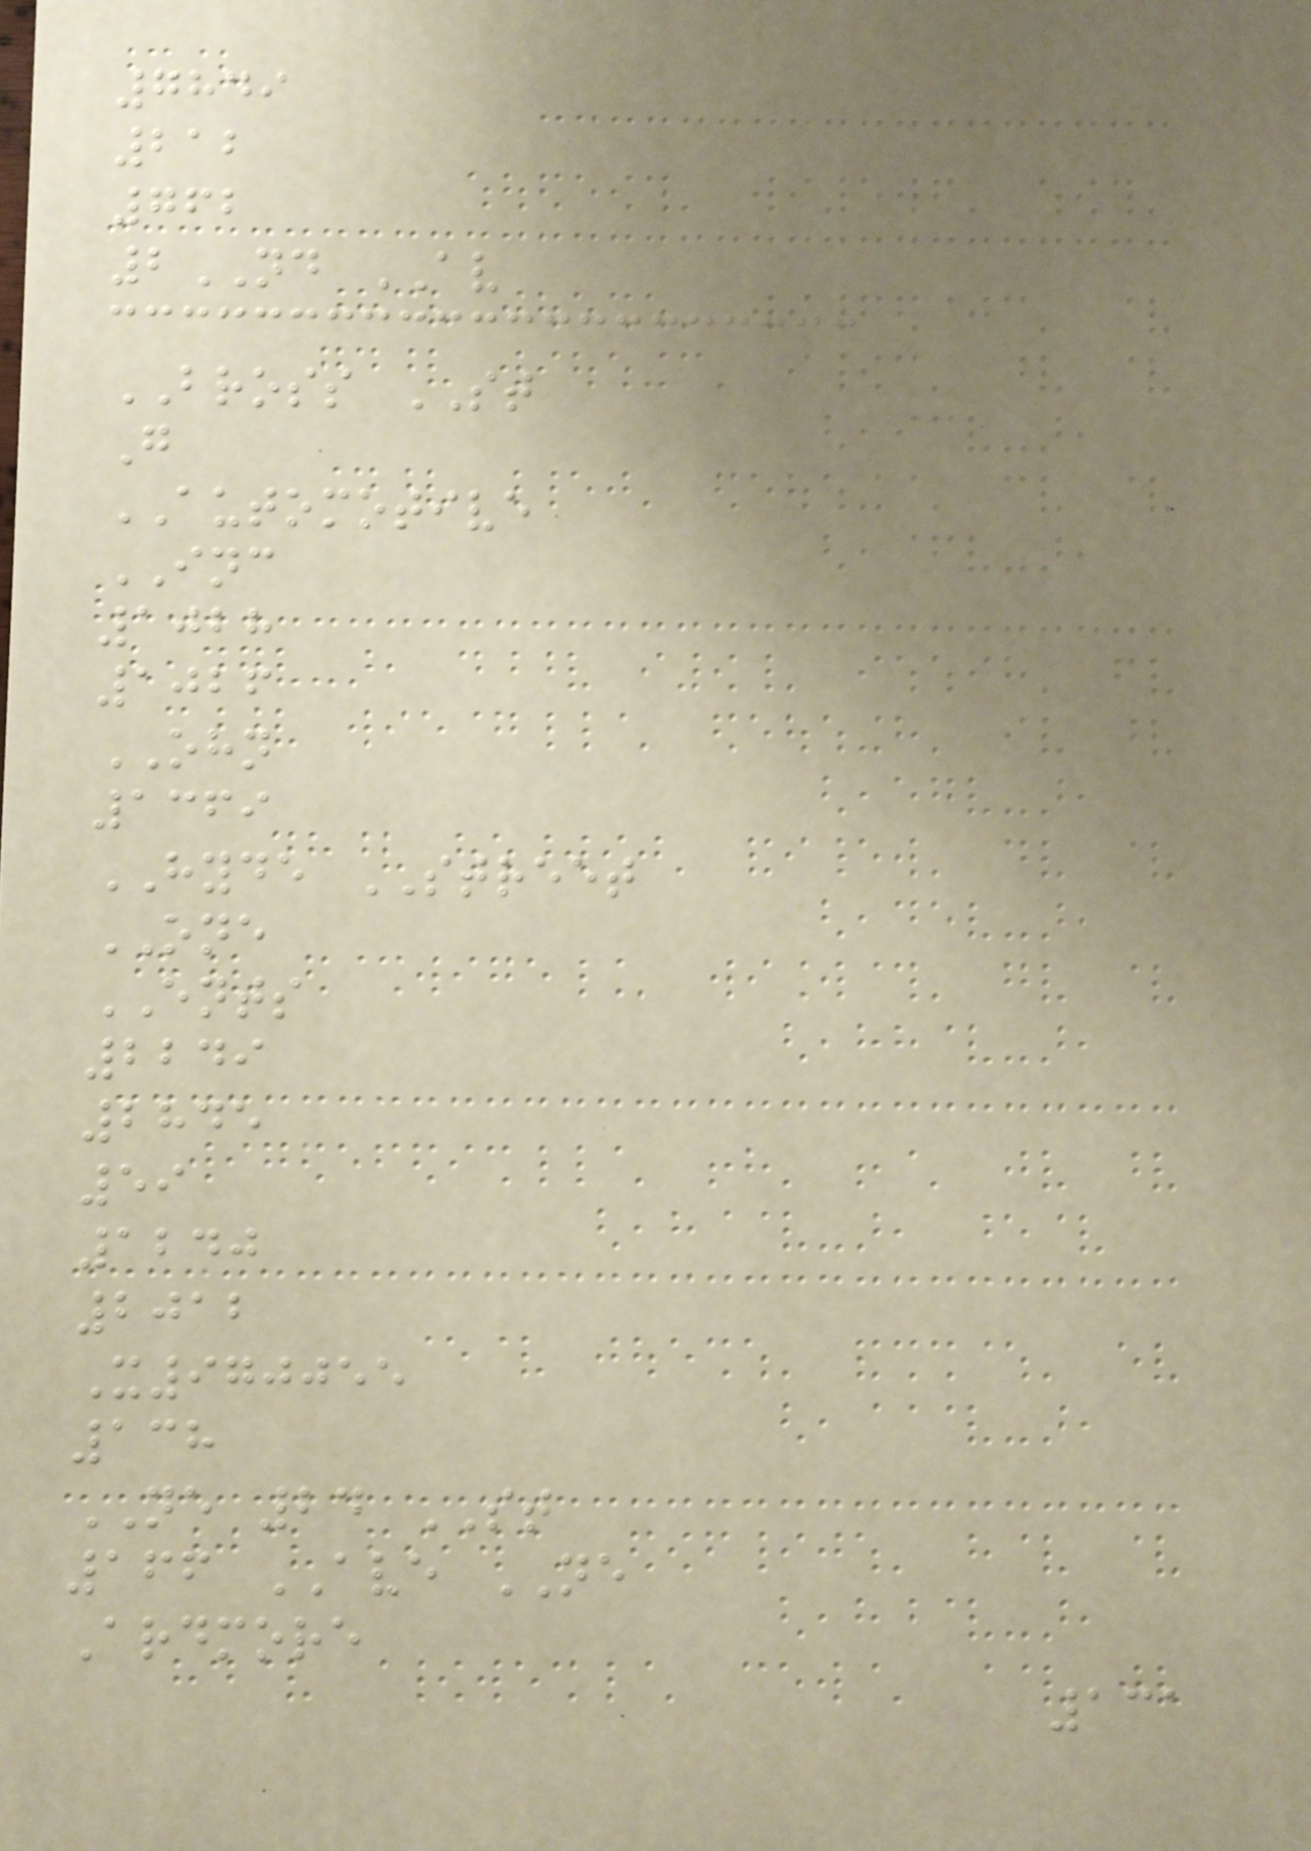7849
212
762
2ND AV
BROSS ST
G
AUTOMOTIVE
INC
1028
1026
OHN
1369
HYDE STREET
ONE
ENTS
2249
2845
59
1240
2012
X970055
138
NE 24 ST
166 AVE NE
Ardmore
131
